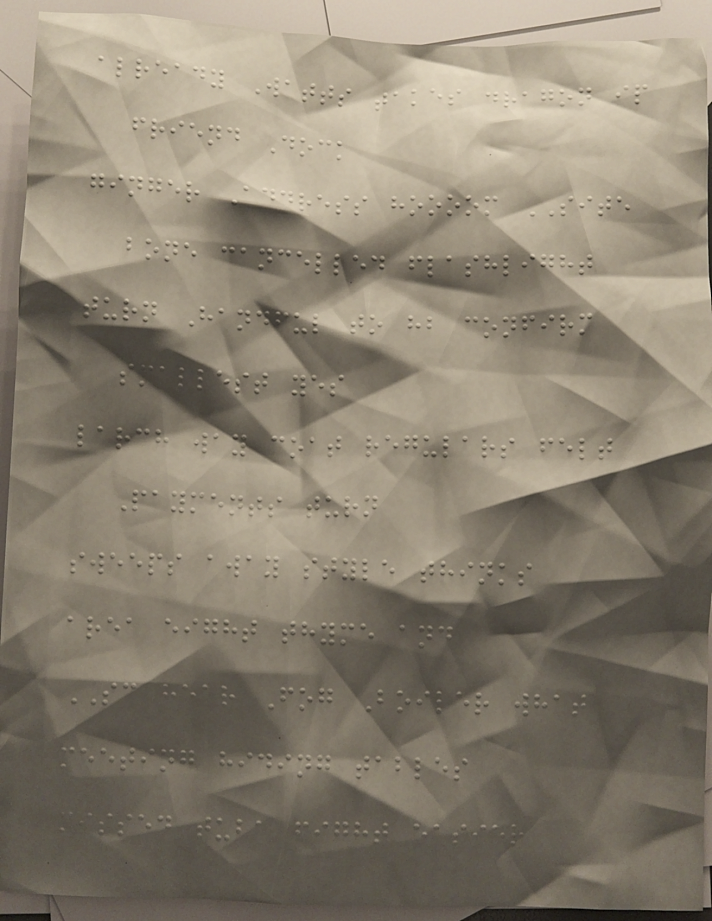already Watts takes dragon ip
friend Dock
ginger Address hoooom SITE
bone cancelled flashlight
turn Handful to hb confirm
smallest yes
larch way coat regulars felt
Payments turn
sweeps away style thinks
area eight thyme and
SC hear Fog Boiler what
meeting hiding tables
missed tuba fight easier
